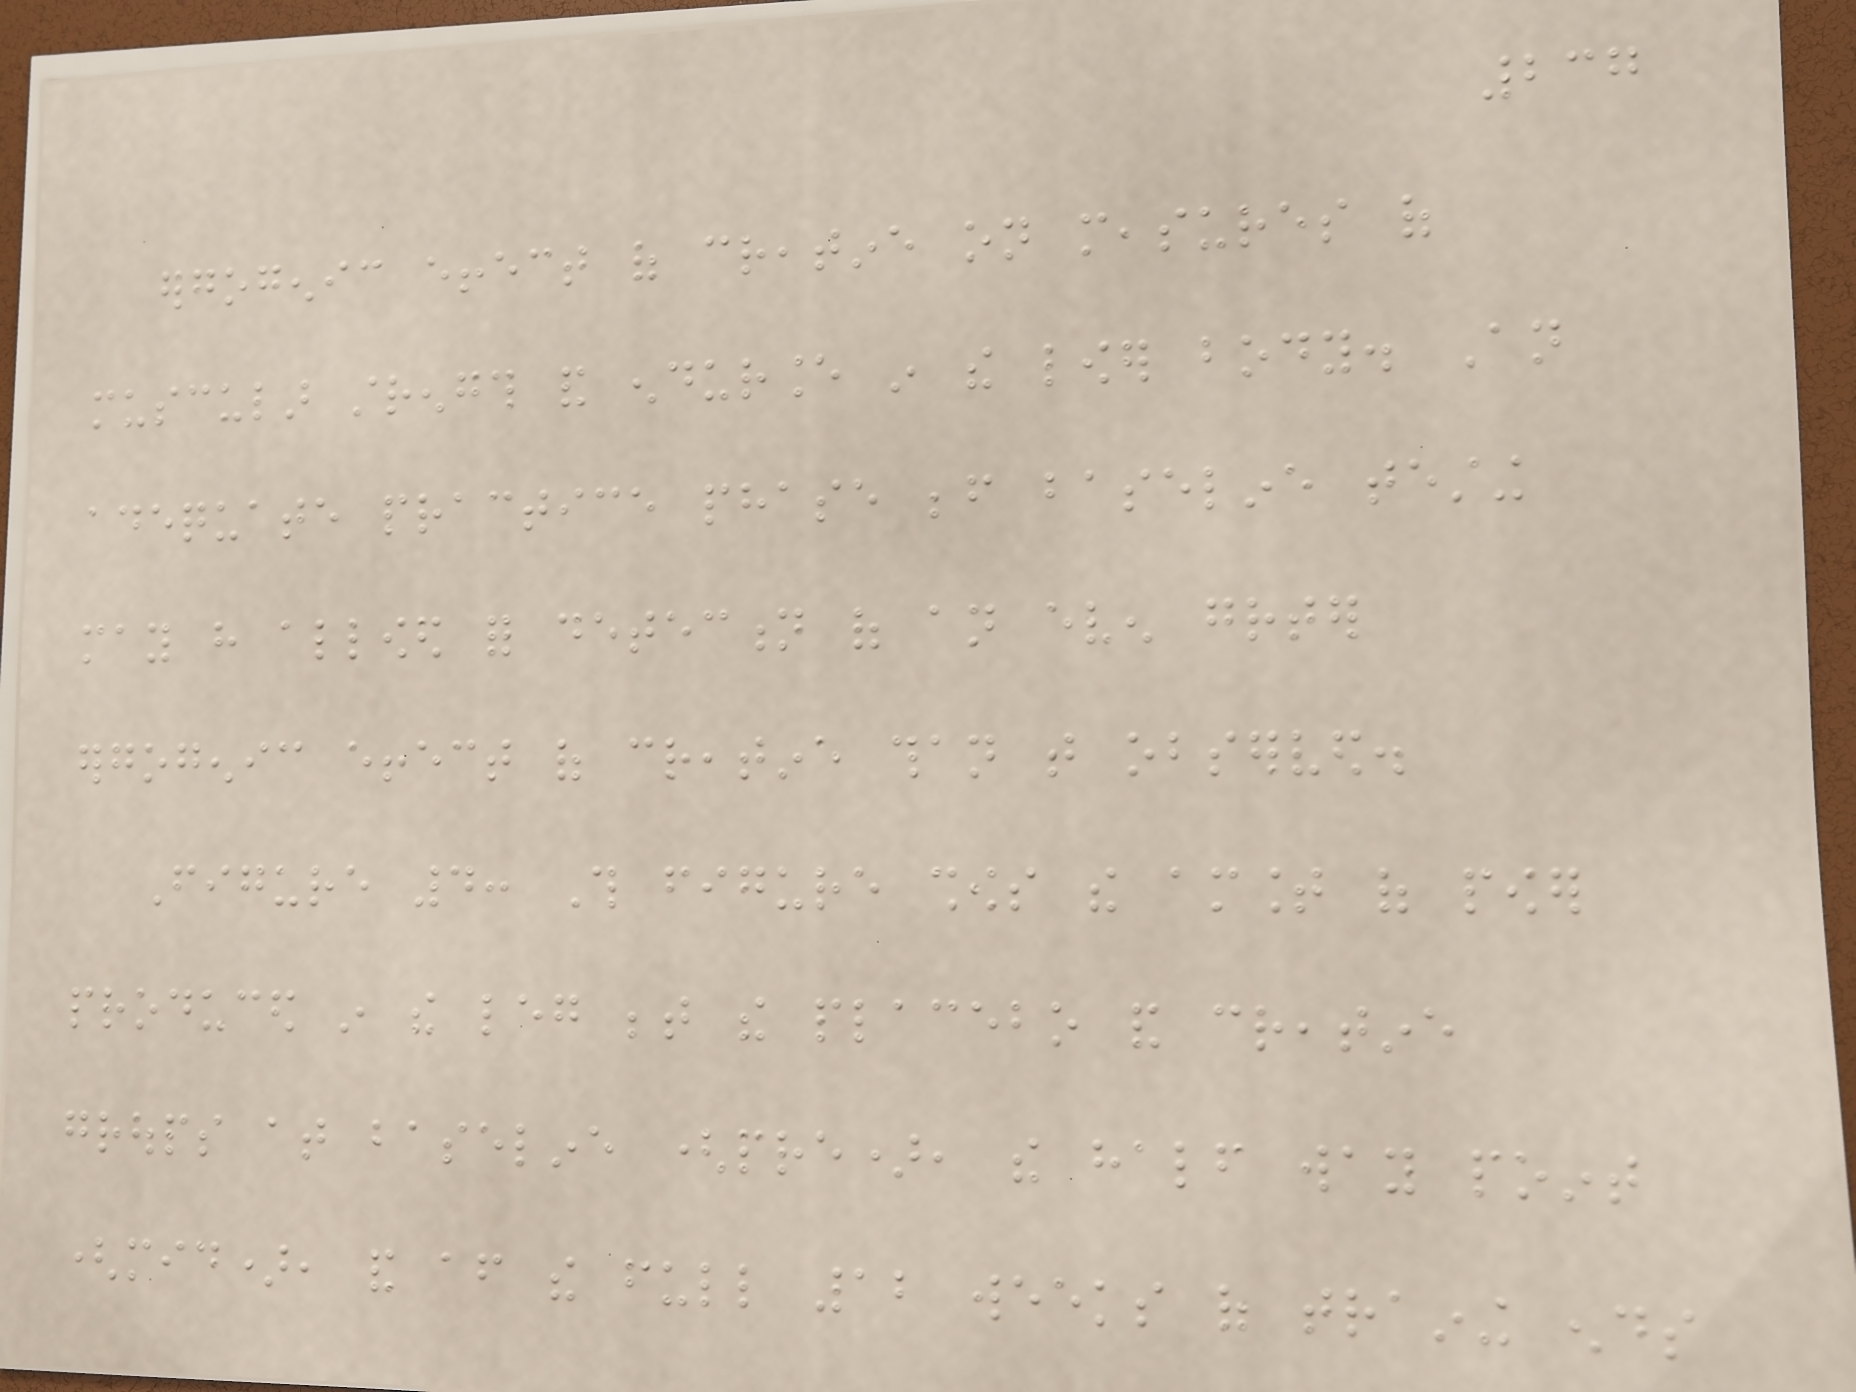237
ergogenic effect of creatine on measures of
muscular strength and endurance in the lower body. An
adequate practice phase before baseline testing
may have allowed for detection of an even greater
ergogenic effect of creatine than that observed.
Figure 4: This figure shows the amount of power
produced in the leg between the placebo and creatine
groups at baseline (pre), the half way point
(mid), and after the full 12 weeks of training ends
